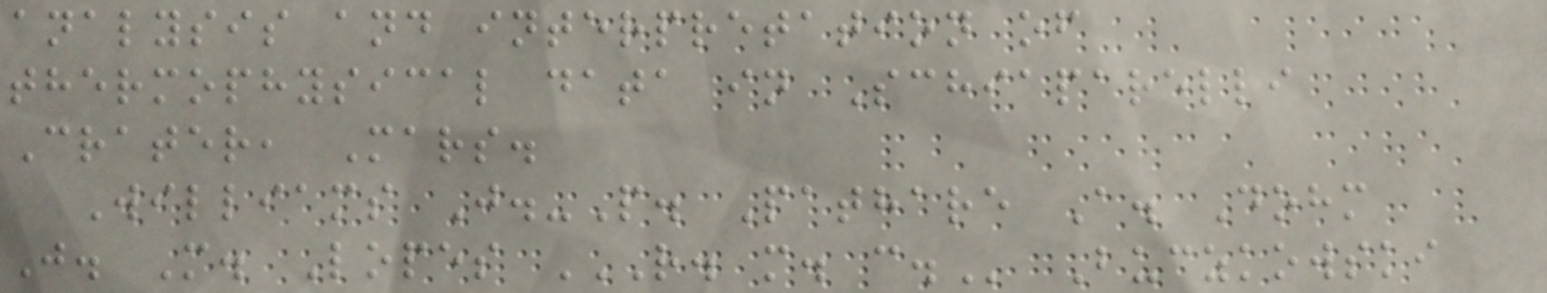analysis and interpretation of
thermophysical data in Schiaparelli
Crater, Mars.
Williams J.-P. Pathare A. Dohm
J. M. Lopes R. M. C. Buczkowski
